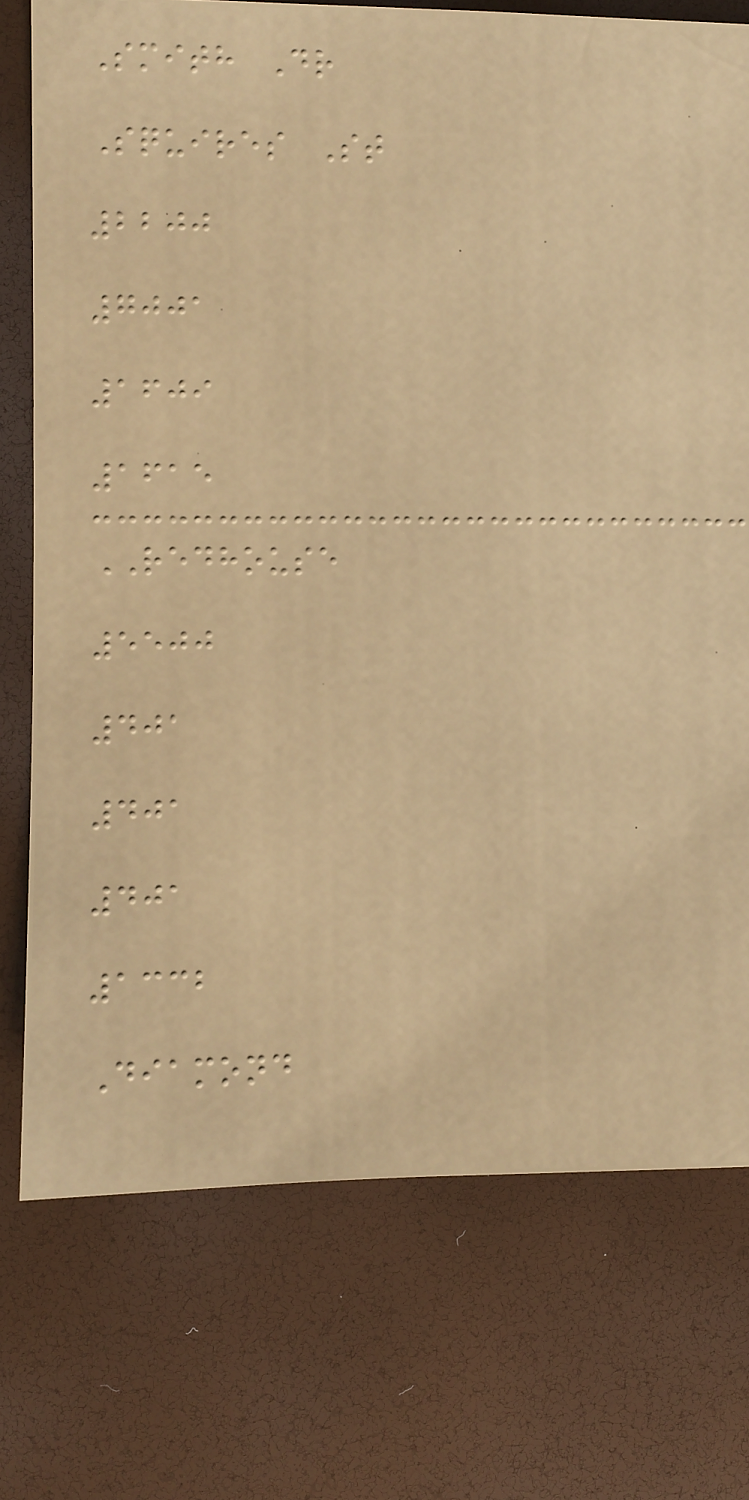Smith Dr
Squires St
2200
7001
1609
1615
REDHOUSE
5500
401
401
401
1332
Diamond
